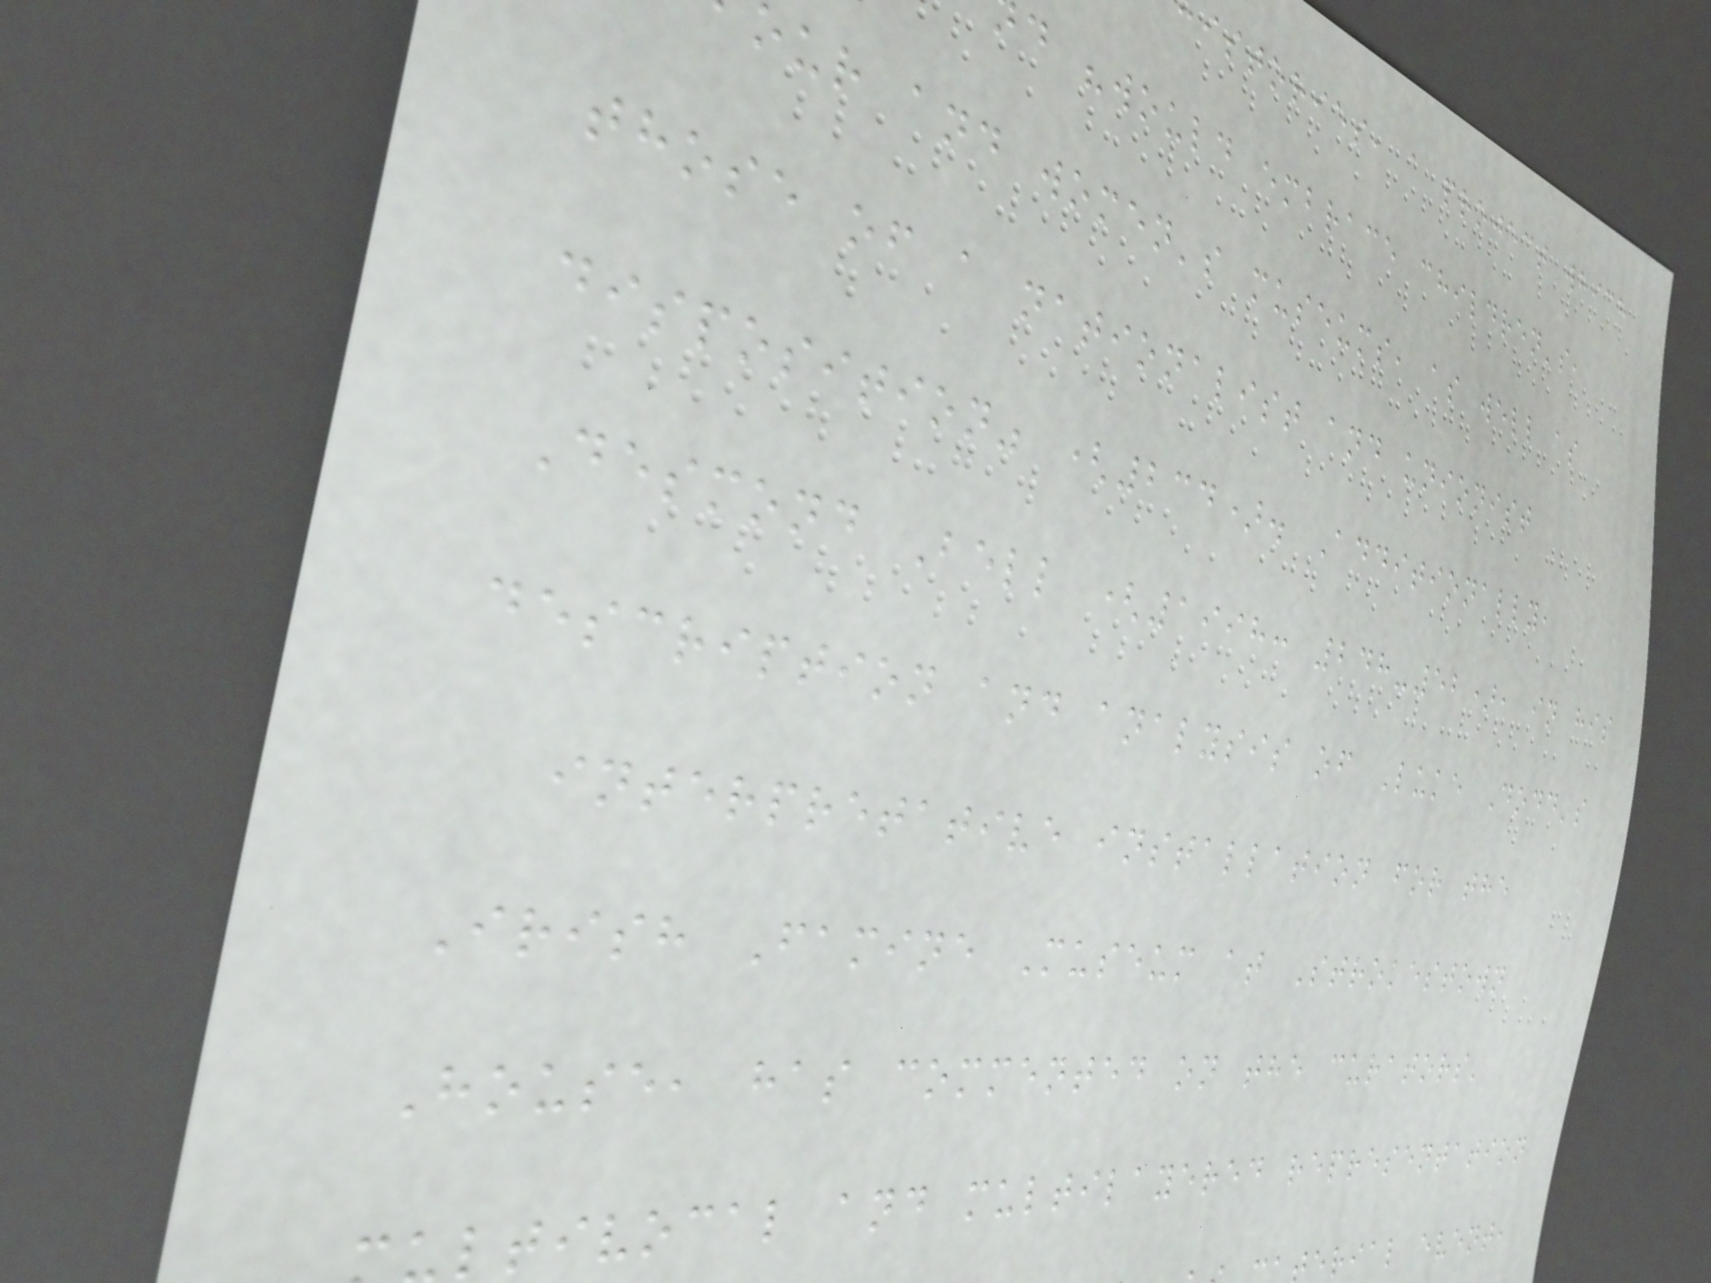istories, a project which
d "would embrace children's,
our and women's museums, as well as
those of a nationalist and unionist
disposition" (234). Additionally,
Desmond Bell (1998: 248-52), in his
description and analysis of Luke Dodd's
interpretative installation for the
Irish Famine Museum at Strokestown
House, has commented on the curators'
ltivocal and multilayered representation
erial event,
